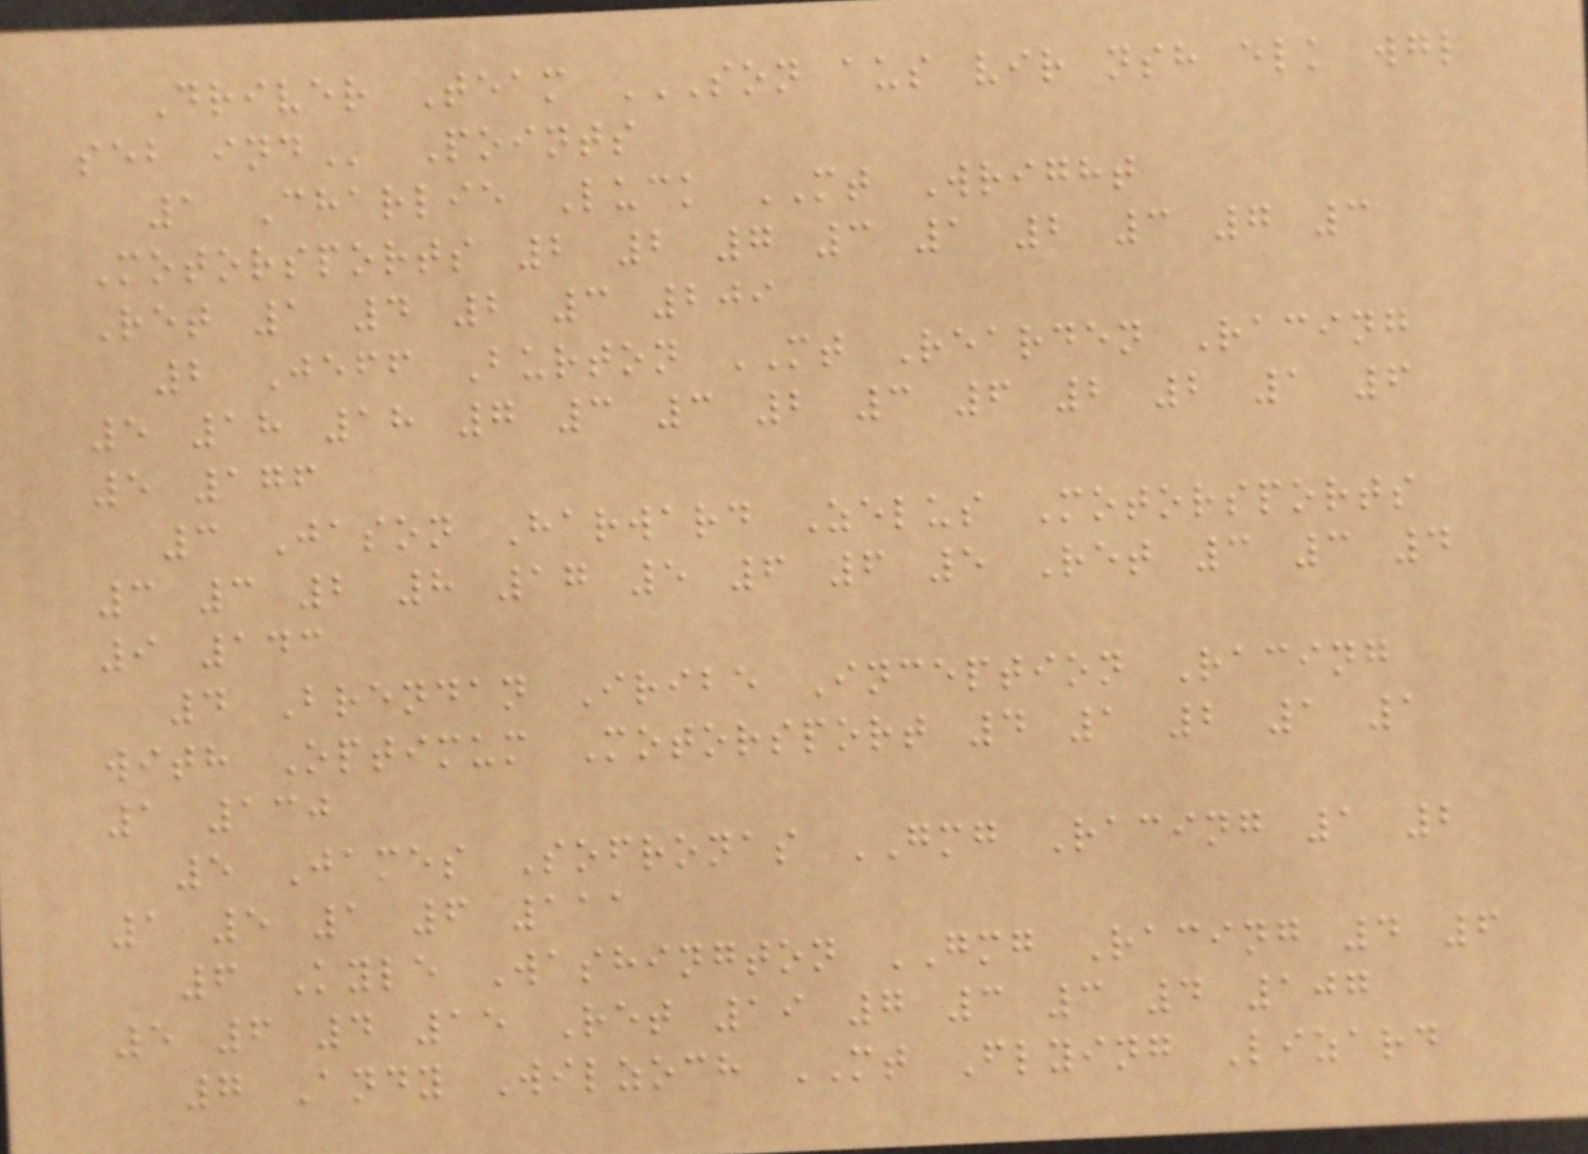Driver Team SON AUS VIR NSH ELK WGL
SEB IND Points
1 Charlie Luck MT Wright
Motorsports 2 2 7 3 1 2 3 7 3
Ret 1 4 2 3 209
2 Jeff Burton MT Rearden Racing
5 18 18 7 3 3 2 3 6 2 2 1 6
5 176
3 Jason Harward Zelus Motorsports
3 3 2 8 17 5 6 6 5 Ret 3 3 4
9 143
4 Brendan Iribe Inception Racing
with Optimum Motorsport 4 1 2 1 1
1 130
5 James Sofronas GMG Racing 1 2
1 5 1 6 111
6 Kyle Washington GMG Racing 4 6
5 6 4 15 Ret 19 7 3 3 4 107
7 Andy Wilzoch MT Flying Lizard
